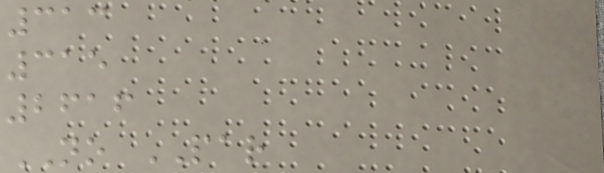313
315
2616
NO PAR
